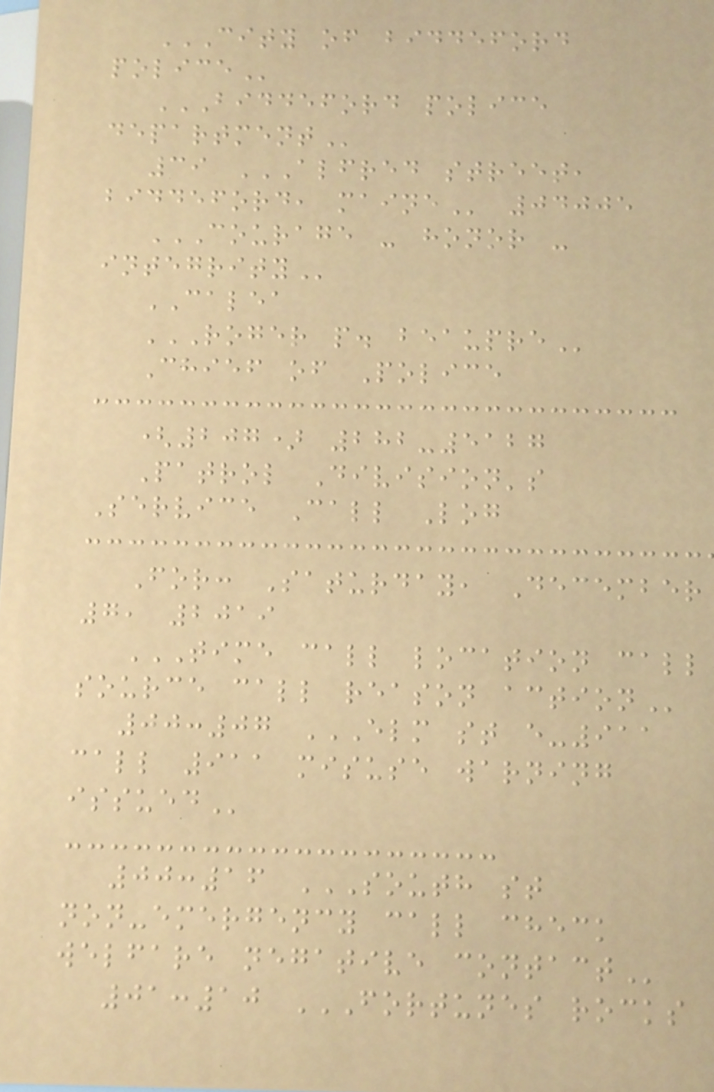CITY OF BIDDEFORD
POLICE
BIDDEFORD POLICE
DEPARTMENT
39 ALFRED STREET,
BIDDEFORD, MAINE 04005
COURAGE - HONOR -
INTEGRITY
CALEA
ROGER P. BEAUPRE
Chief of Police
(207) 282-5127
Patrol Division's
Service Call Log
For: Saturday, December
7, 2019
TIME CALL LOCATION CALL
SOURCE CALL REASON ACTION
00:07 ELM ST E-911
CALL 911 MISUSE WARNING
ISSUED
00:16 SOUTH ST
NON-EMERGENCY CALL CHECK
WELFARE NEGATIVE CONTACT
01:10 FORTUNES ROCKS
